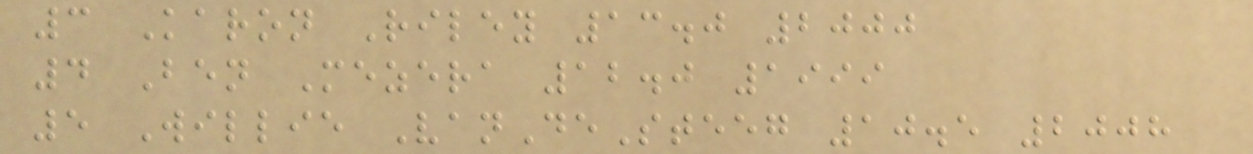3 Karon Riley 13.0 2000
4 Ben Mezera 12.0 1999
5 Willie VanDeSteeg 10.5 2008
